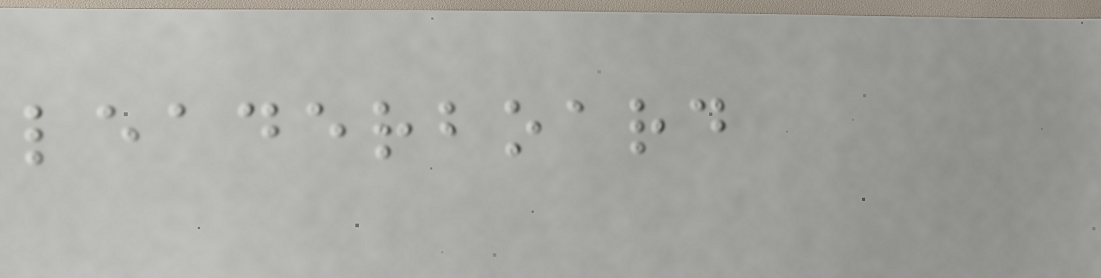leaderboard
